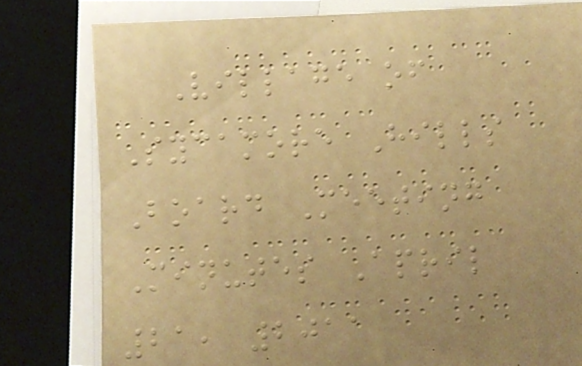Village of
Sycamore Hills
Board Meeting
Minutes April
21, 2011
